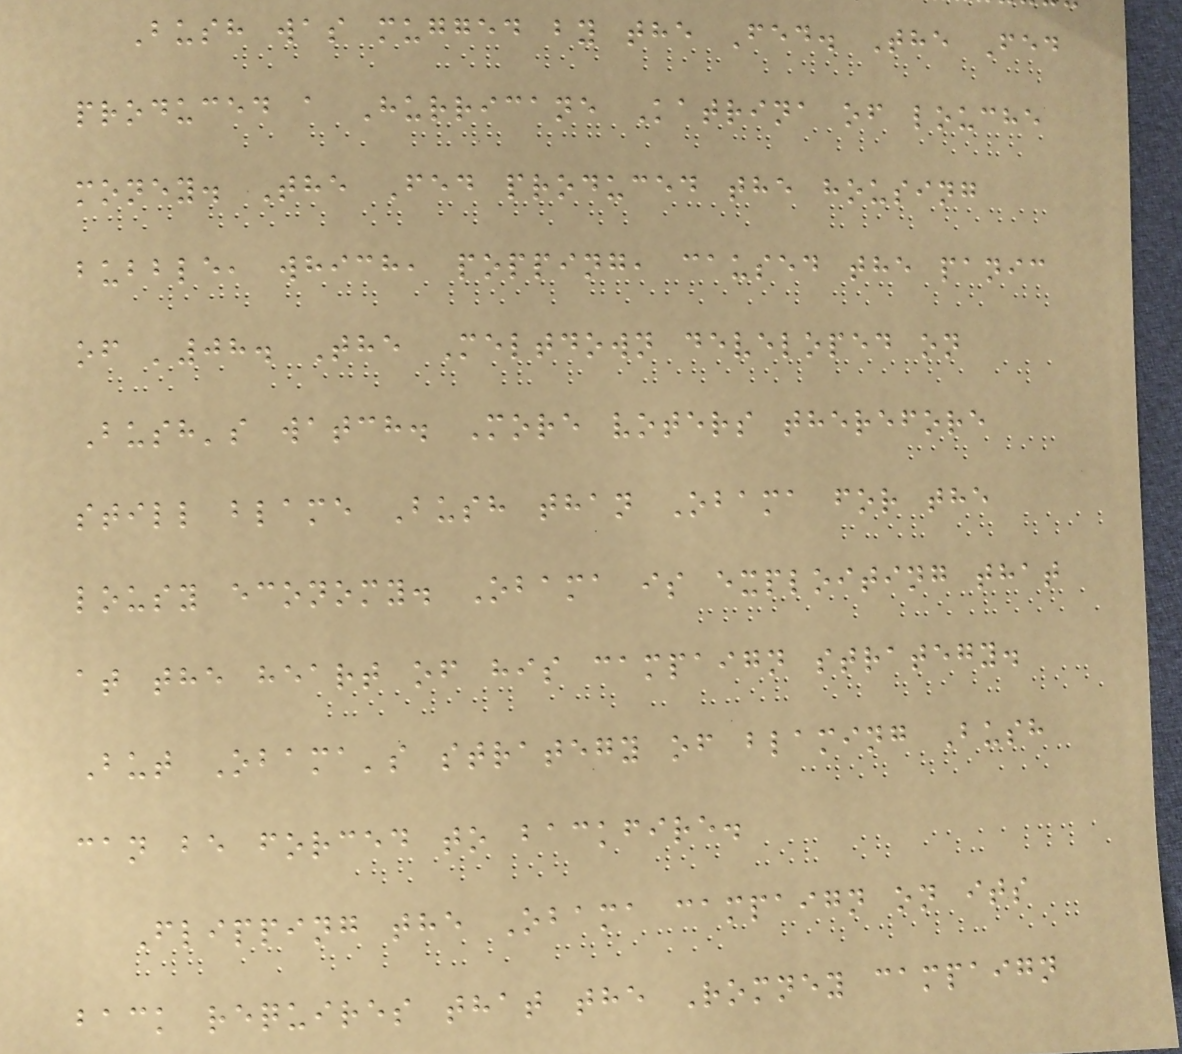Bush was mugged by the Fed. The Fed
produced a Hurricane Katrina of louche
money. The Fed produced the housing
bubble, which, popping, caused the panic
of '08. The Meltdown developed on
Bush's watch. More voters therefore
still blame Bush than Obama for the
lousy economy. Obama is exploiting that
at the heart of his campaign strategy.
But Obama's strategy of blaming Bush
can be forced to backfire.
Flipping the Obama campaign on its
back requires that the Romney campaign
